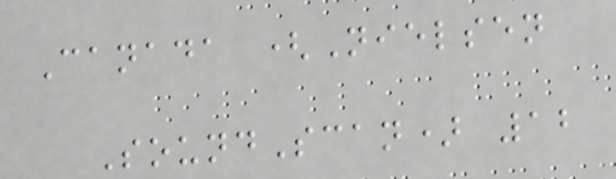Canada (Nielsen
SoundScan) 12
